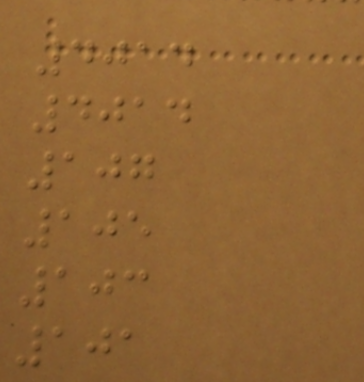4014
4014
107
105
103
101
